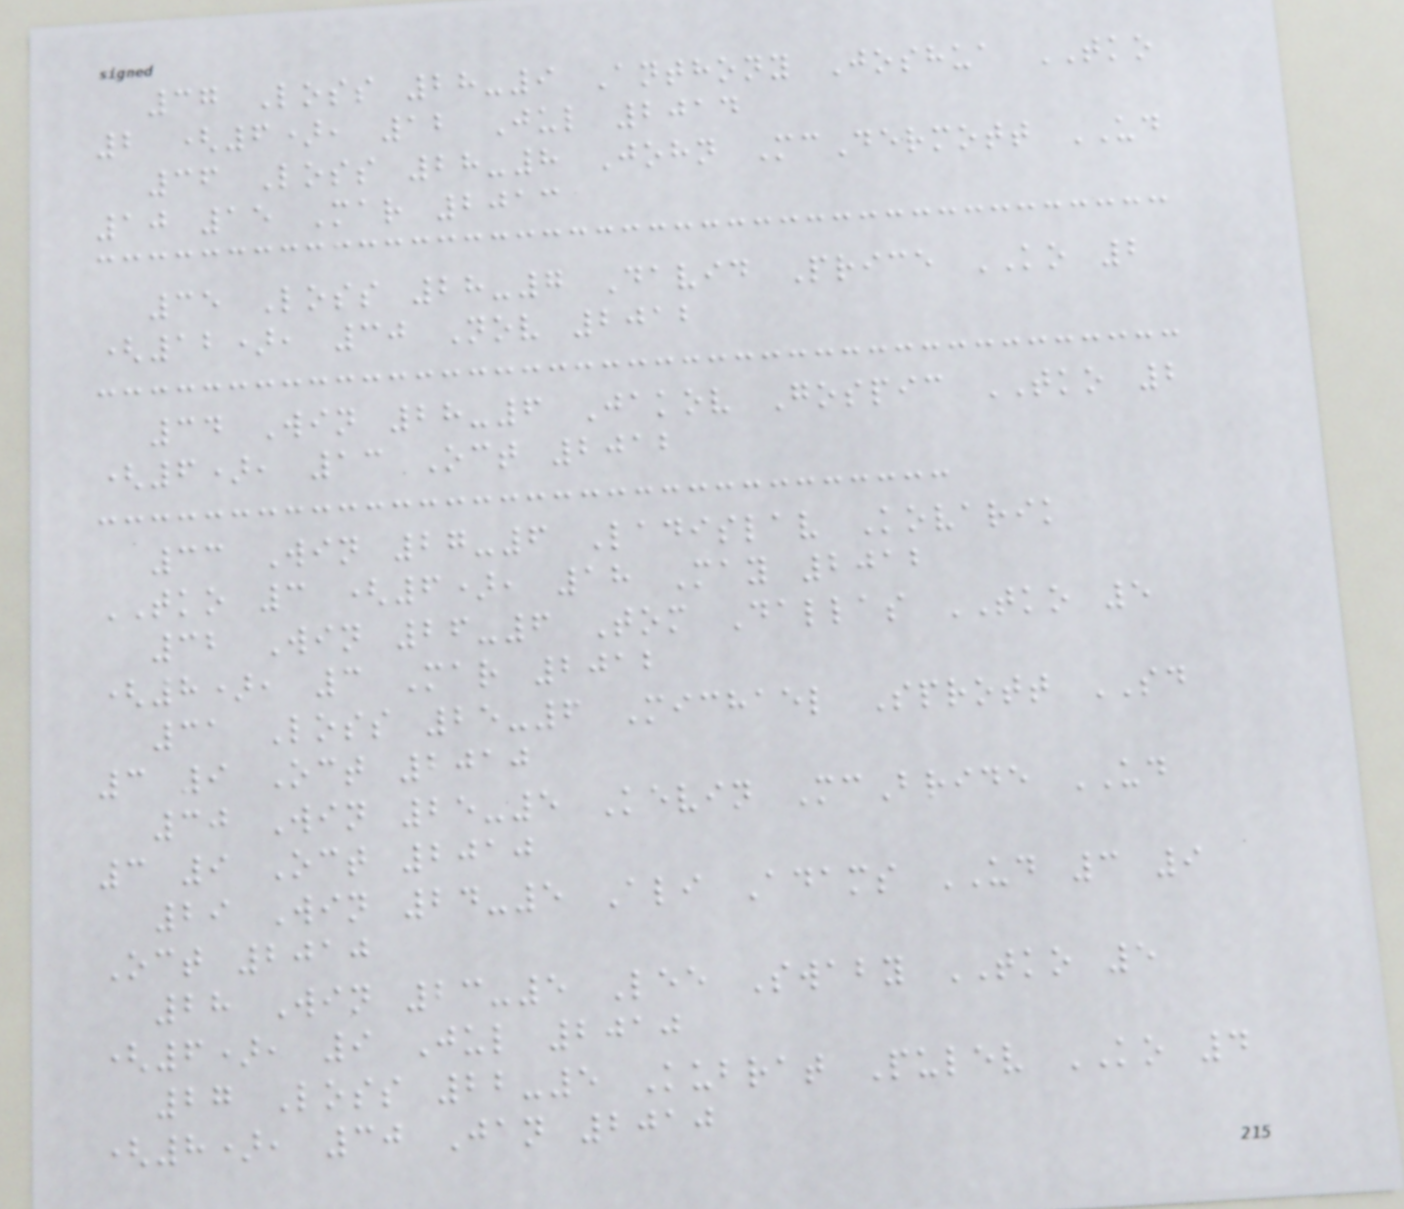37 Loss 28-9 Anthony Joshua TKO
2 (6), 12 Jul 2014
36 Loss 28-8 John McDermott UD
10 15 Mar 2013
35 Loss 28-7 David Price KO 2
(12), 30 Nov 2012
34 Win 28-6 Jakov Gospic TKO 2
(6), 13 Oct 2012
33 Win 27-6 Ladislav Kovarik
TKO 3 (6), 18 May 2012
32 Win 26-6 Tom Dallas TKO 5
(8), 3 Mar 2012
31 Loss 25-6 Michael Sprott SD
3 9 Oct 2010
30 Win 25-5 Kevin McBride UD
3 9 Oct 2010
29 Win 24-5 Ali Adams UD 3 9
Oct 2010
28 Win 23-5 Lee Swaby TKO 5
(6), 9 Jul 2010
27 Loss 22-5 Kubrat Pulev KO 4
(8), 30 Jan 2010
